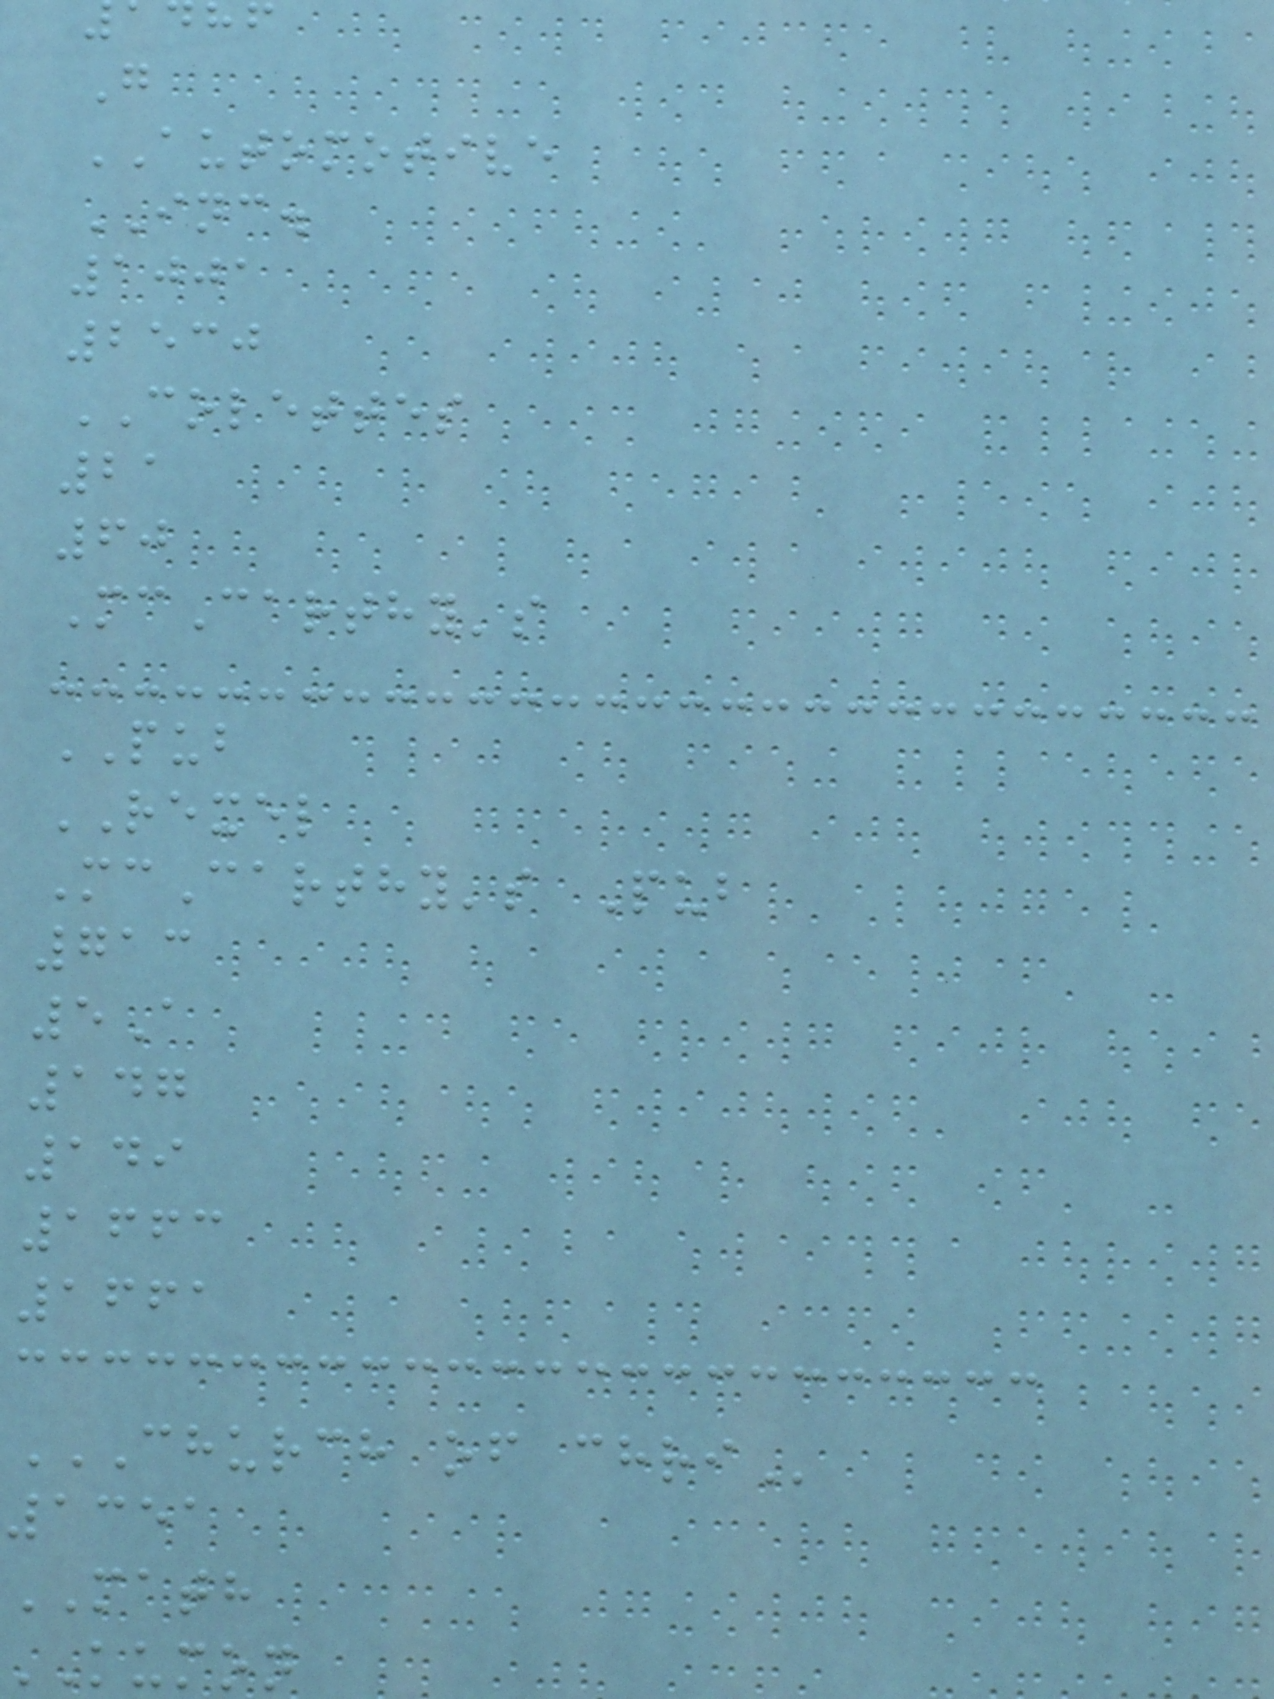G
AUTOMOTIVE
INC.
1001
2530
COLETTES
21
60
McCarthy's
PUB
REXEL
McCarthy's Pub
713
5A
147
149
1663
1661
CHURCH OF CHRI
1351
MATH
KUMON
